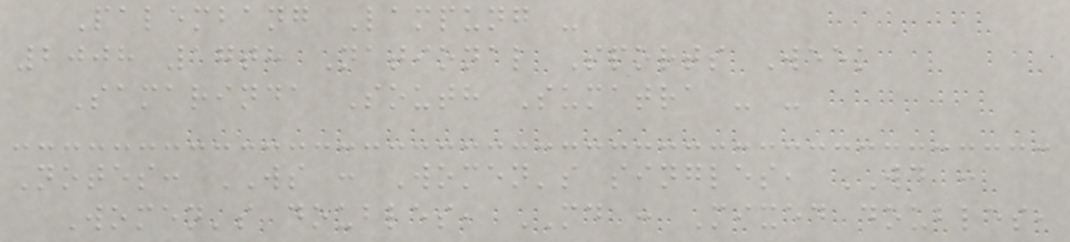Palembang Lampung -
2008 17th National Sports Week
Samarinda South Sumatra - -
Notes: WS : Women's singles, WD :
Women's doubles, MD : Mixed doubles,
